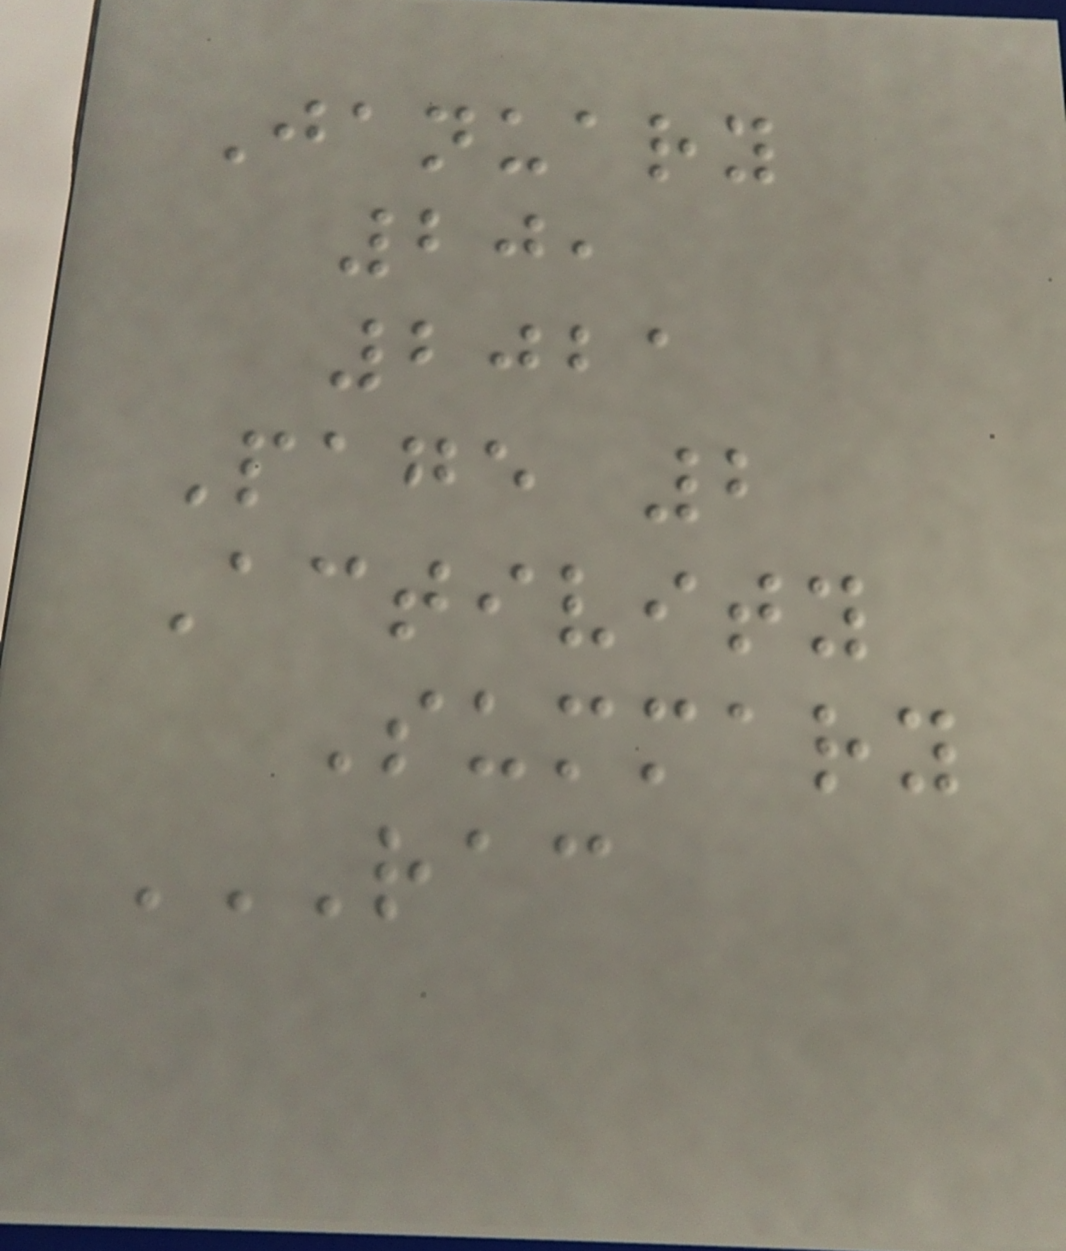January
20,
2021
Page 2
Activity
Summary
RAC
